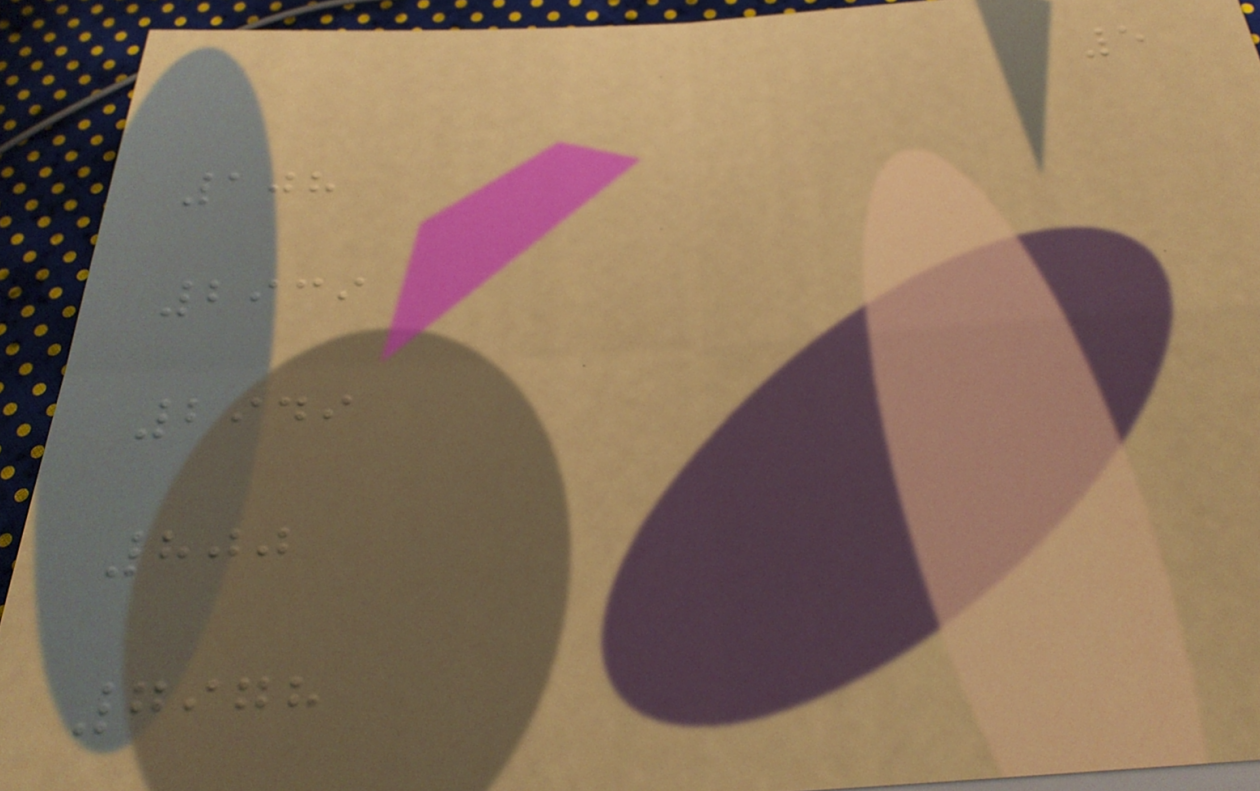5
108
2939
2949
800
7978
